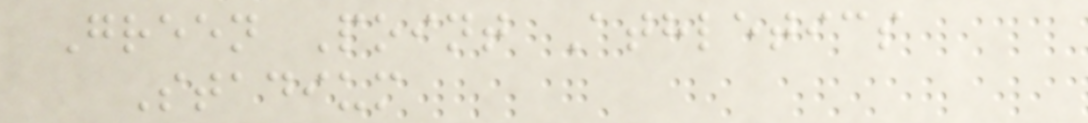Green Point Athletics
Stadium
